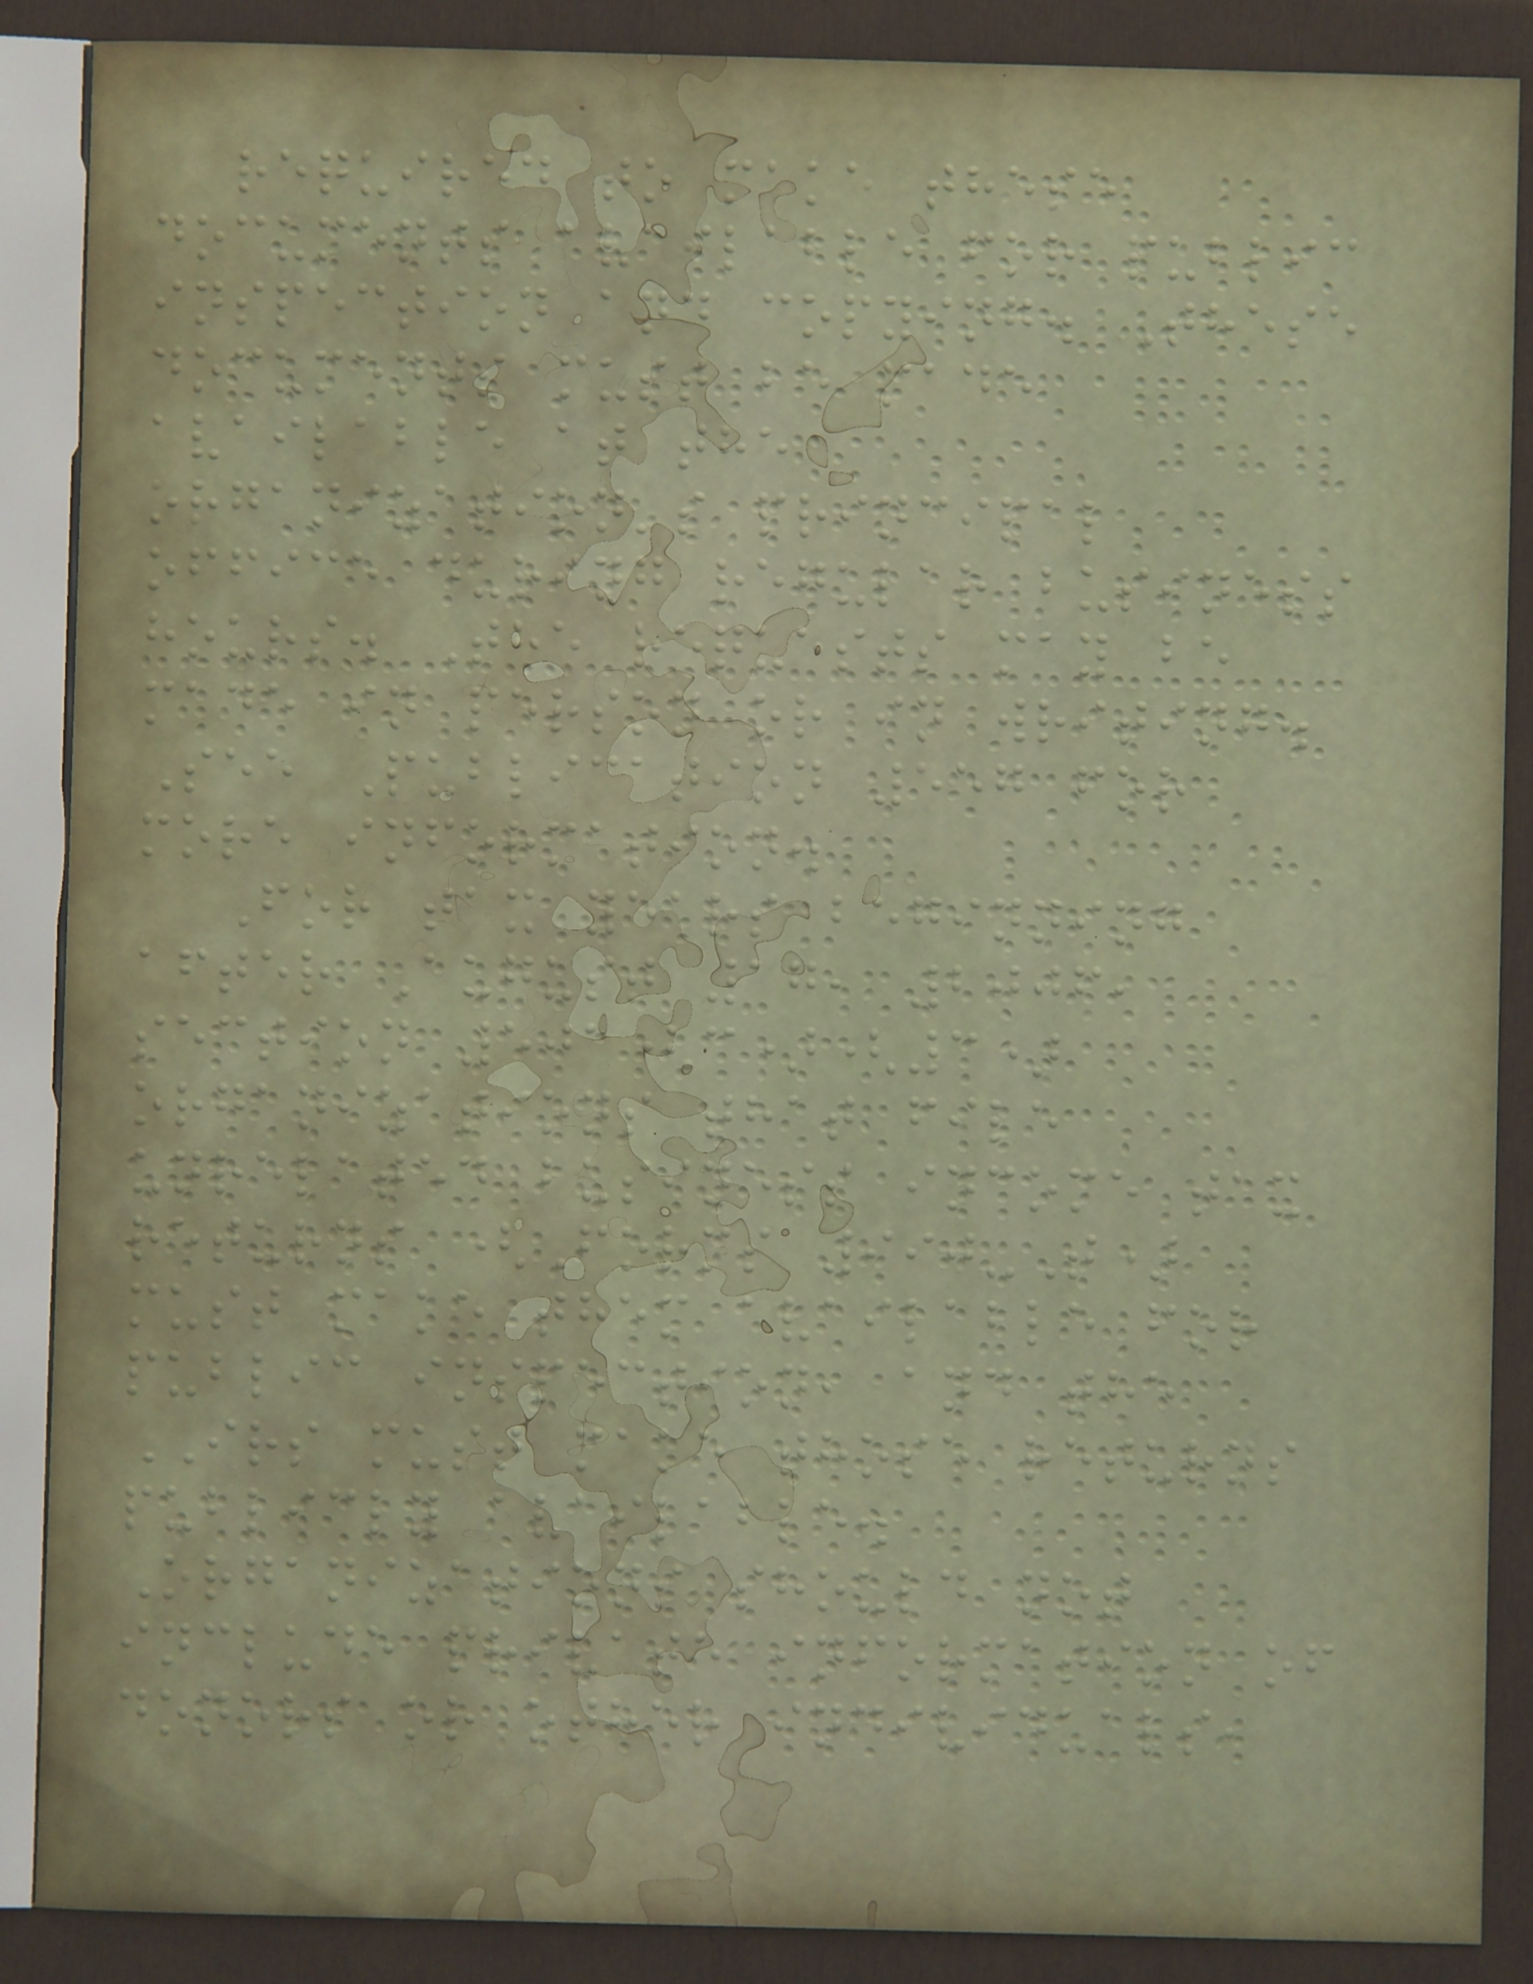required to make these
documents available for public
inspection and copying. These
documents must be made
available at the
organization's principal
office during regular business
hours. The requests may be
made in person or in writing.
See Publication 557 for
more information.
For tax years beginning
after August 17, 2006,
section 501(c)(3)
organizations that file
unrelated business income tax
returns (Forms 990-T)
must make them available for
public inspection, and the
IRS must make those returns
publicly available.
Organizations should not
include private information of
donors or other individuals,
